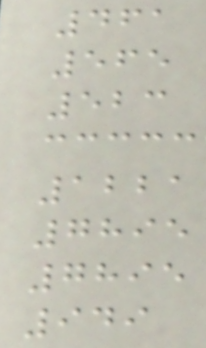461
565
523
1221
7895
7895
949
